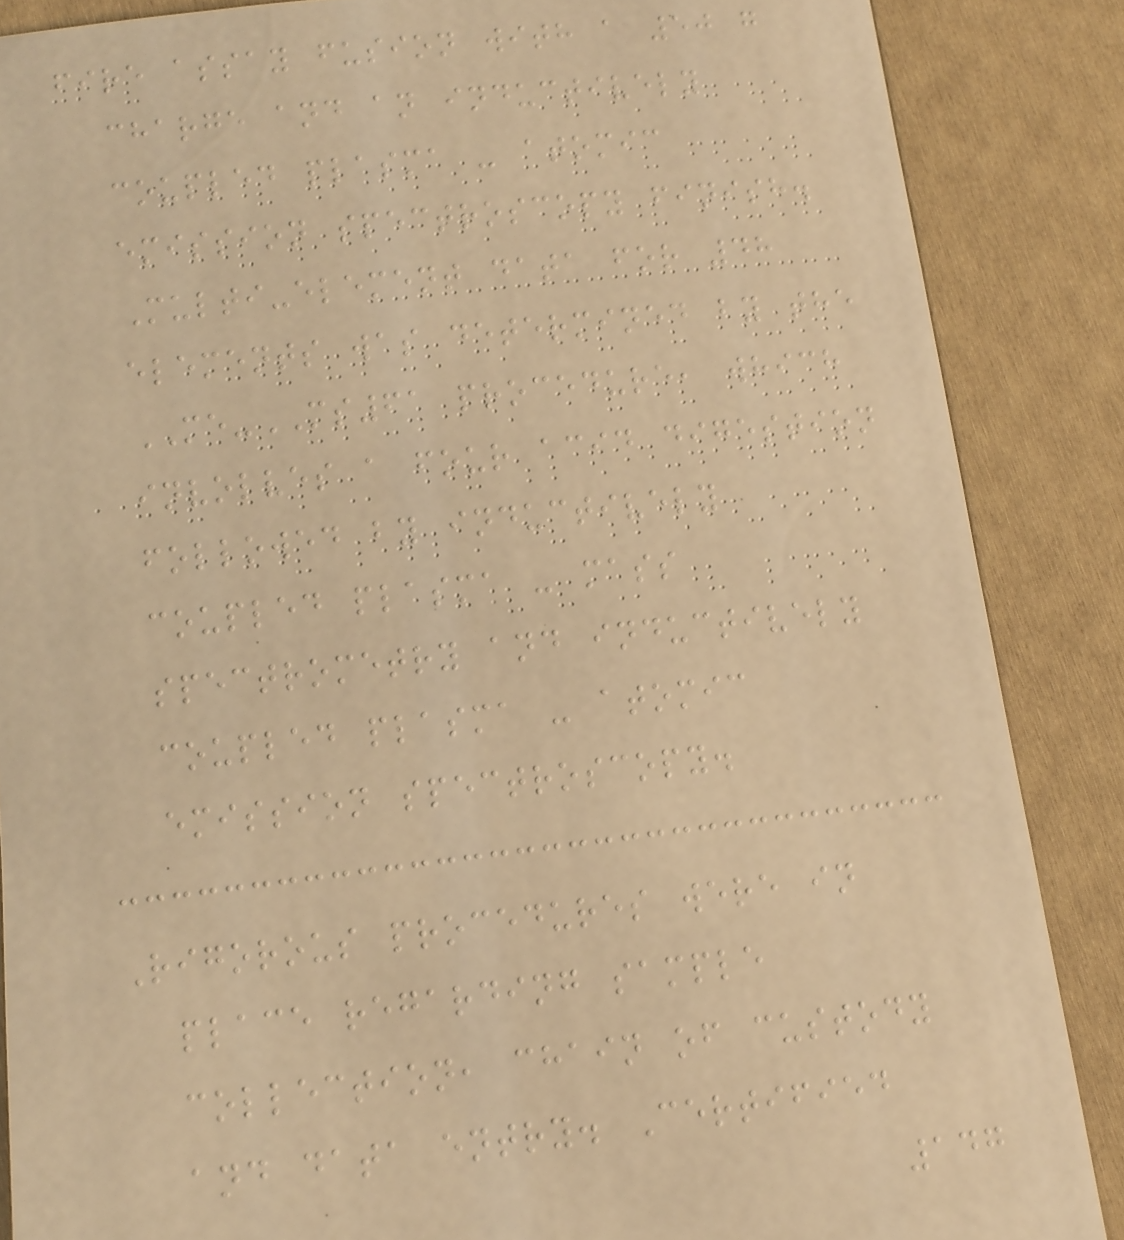fire assay fusion with a 50 g
charge and an inductively
coupled plasma - atomic
emission spectroscopy finish.
Multi-element data for 48
elements was determined by the
ME-MS61 procedure, which
involves a four acid digestion
followed by inductively
coupled plasma - mass
spectrometry and inductively
coupled plasma - atomic
emission spectroscopy.
Rigorous procedures were in
place regarding sample
collection, chain of custody
and data entry. Certified
147
